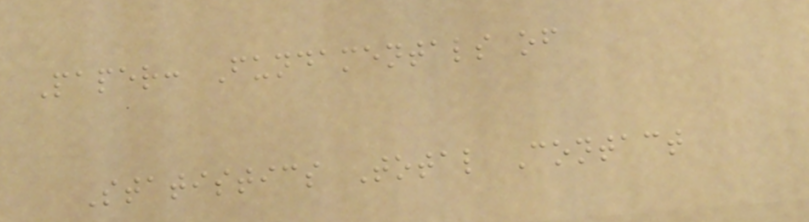Paper: Fundamentals of
Statistics Total Contact
